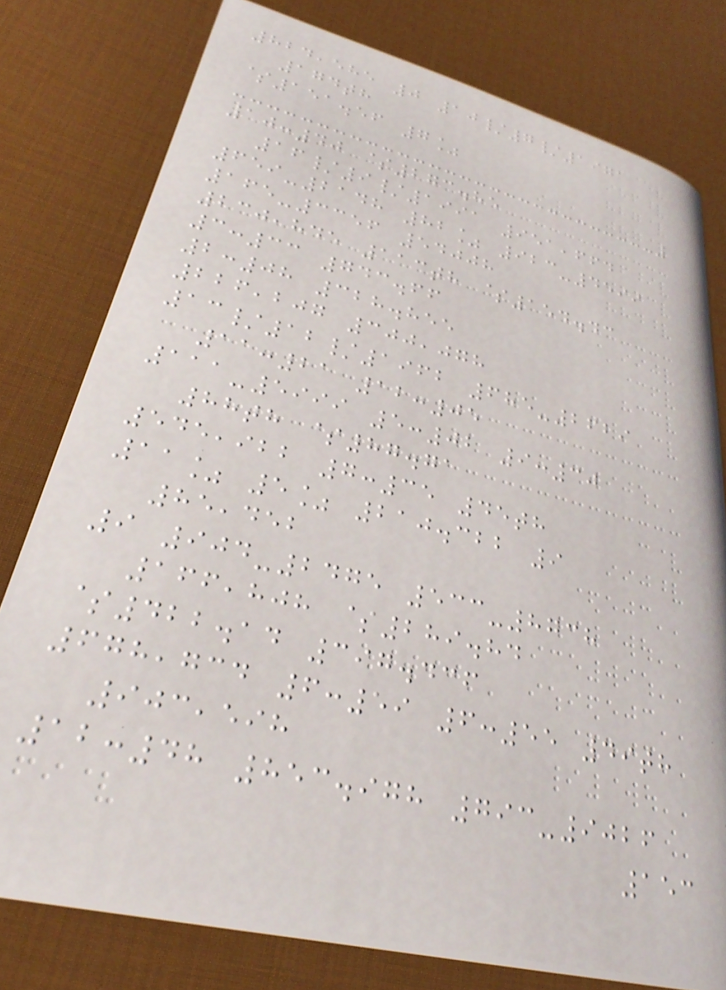824,585 0 10/7/1971
174th
$151.56 7%
10:40 $273.85
16/9/1991 951,664
659-2148 82% 923-4599
165-3356 54008
230,845 113th $154.43
3:33 743.66
2:08 328.855
226,207 300,078
13/12/1962 685-2629
11:21 12:05
111-5999 5:02 9:30
88th $87.71
545,922 7:35 45th
11% 5% 210.322 9
85,452
9 904-2475 533-8738
166,808 $289.84
$422.14 397.436
678,734 6:59 6:55 49th
903,598
12:48 853.978 793-9026
153
